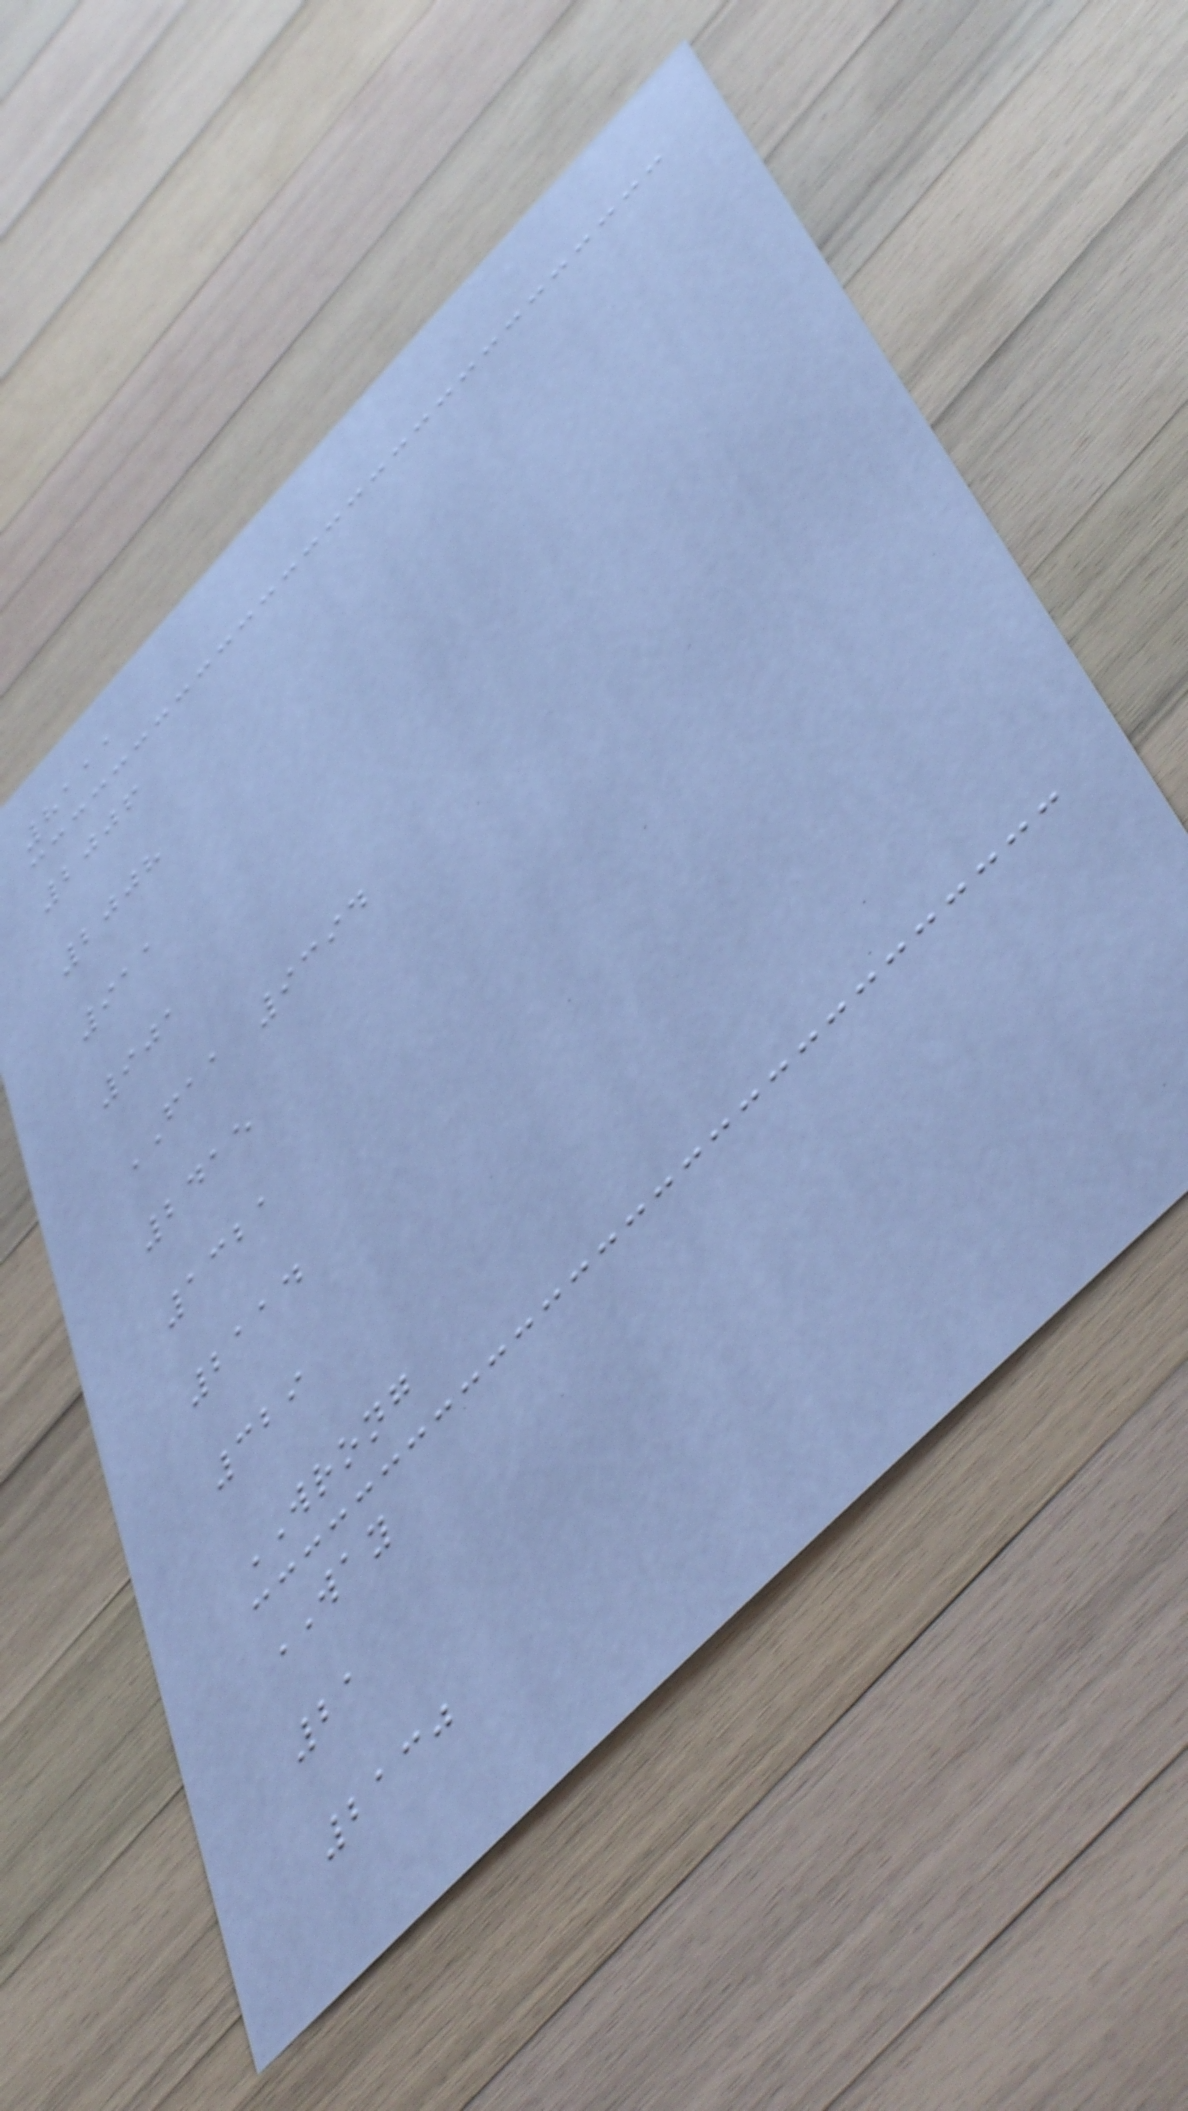8111
2006
2008
911
901
FAA 9394
2415
1321
2114
329
WRONG
WAY
21
2130
